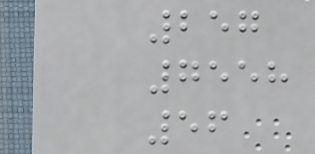257
7558
56
